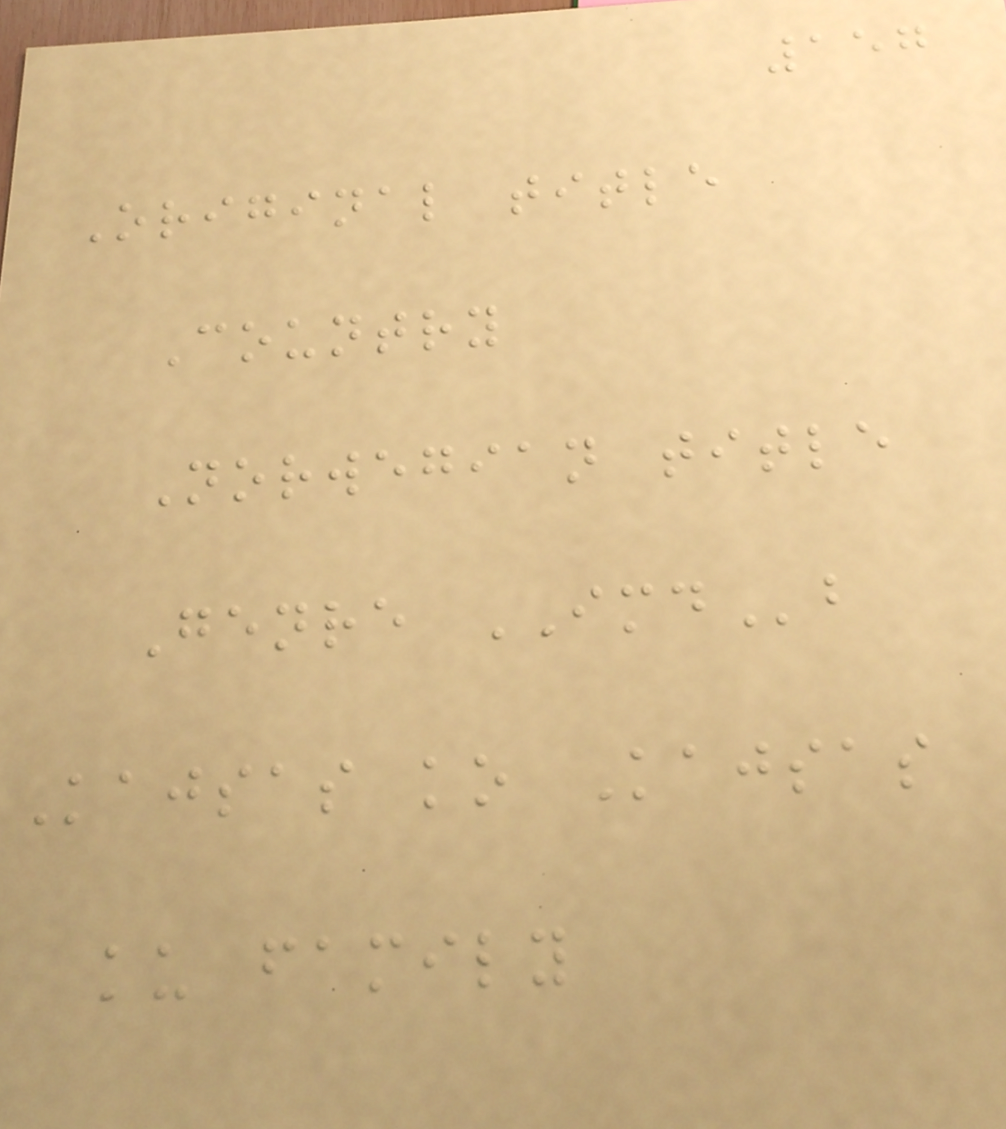157
Original title
Country
Norwegian title
Genre IMDb
Kajsas ko Kajsas
ku family
